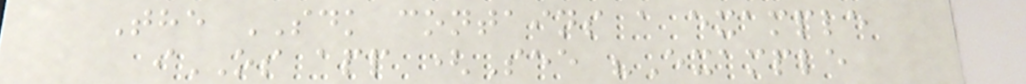The SDK contains a example
iOS app (See "Example
